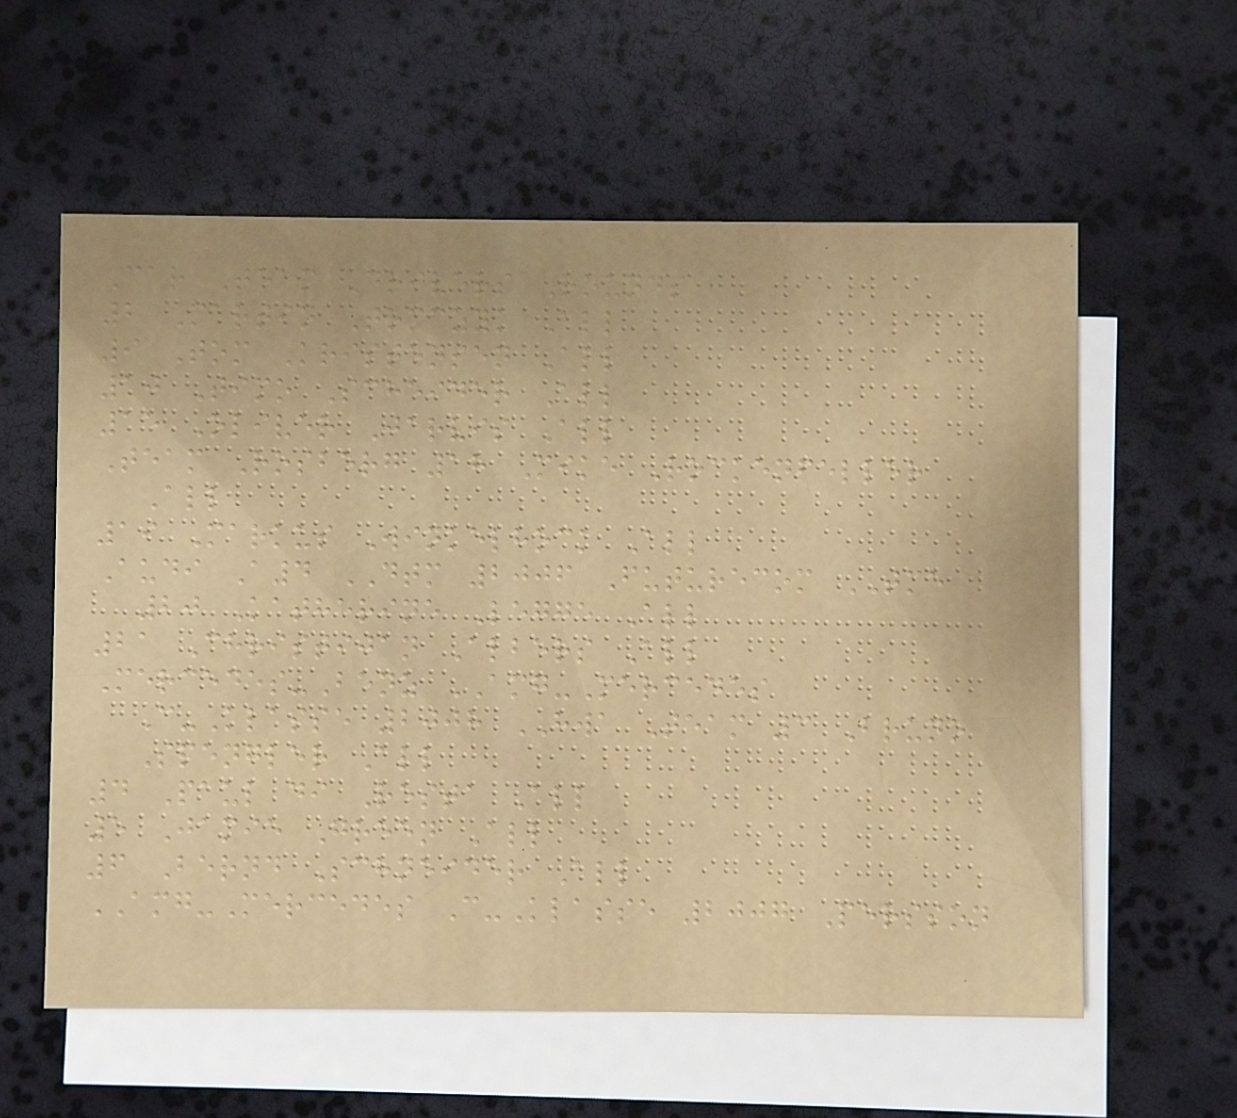Car Team Drivers Rounds
2 Martin Tomczyk All
9 Tom Kristensen All
10 Timo Scheider All
15 Oliver Jarvis All
Team Rosberg 18 Mike Rockenfeller
All
19 Markus Winkelhock All
Audi A4 DTM 2006 Futurecom TME
20 Katherine Legge All
21 Christijan Albers All
Mercedes-Benz AMG-Mercedes
C-Klasse 2008 HWA Team 3 Bruno
Spengler All
4 Paul di Resta All
5 Jamie Green All
6 Bernd Schneider All
AMG-Mercedes C-Klasse 2007 Persson
